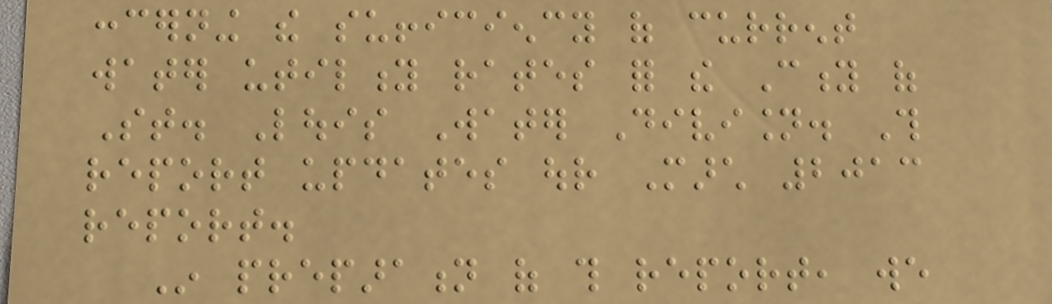concerning the sufficiency of current
water utility rates for the City of
St. Louis Water Division. This
report updates our March 2013
report.
In preparation of this report, we
